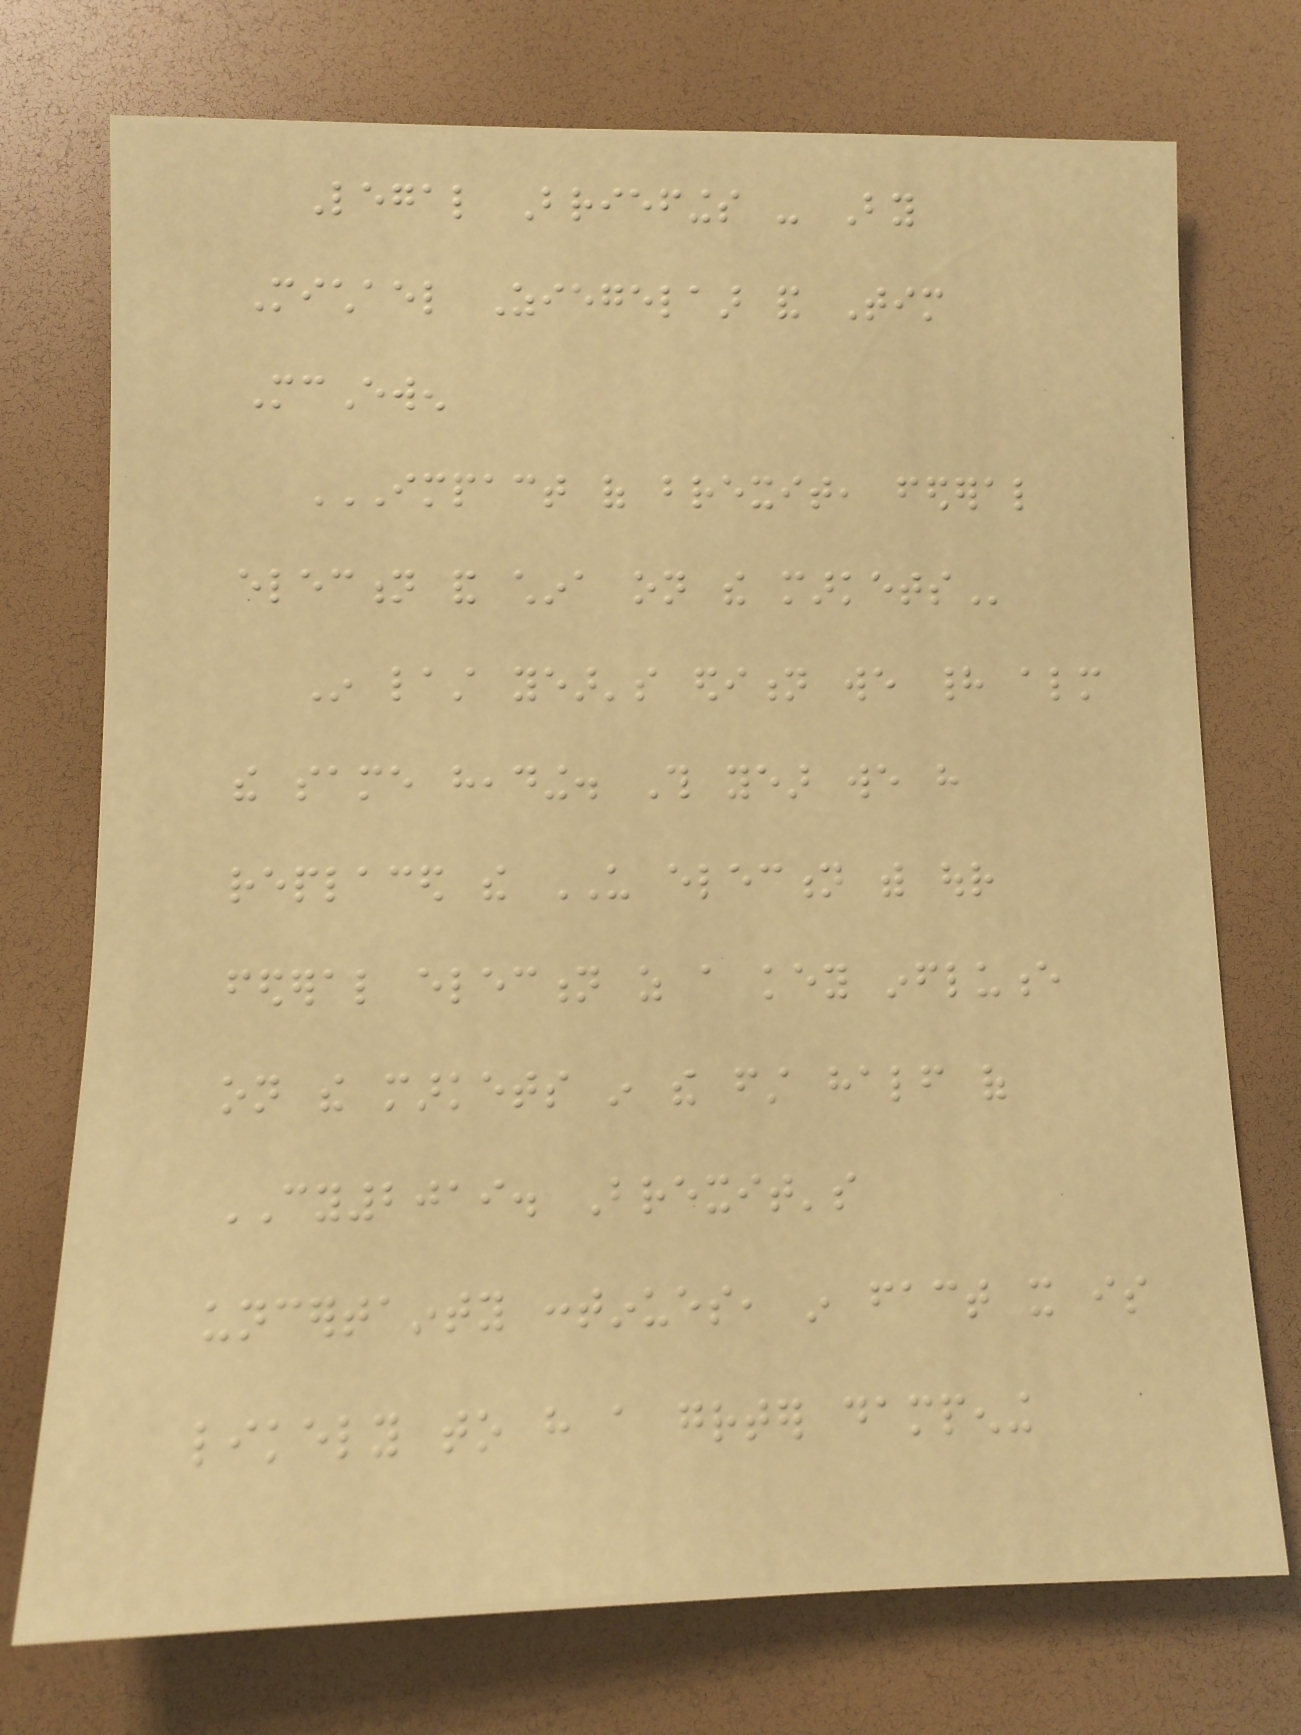Legal Briefings - By
Michael Ziegelaar and Tim
McEwen
IMPACT OF BREXIT, FEDERAL
ELECTION AND CHINA ON THE MARKETS
In last year's edition we had almost
the same heading. This year we have
replaced the US election with our
federal election as a key influence
on the markets in the first half of
CY2019. Brexit's
uncertainty continues, in fact it is
likely to have a greater dampening
